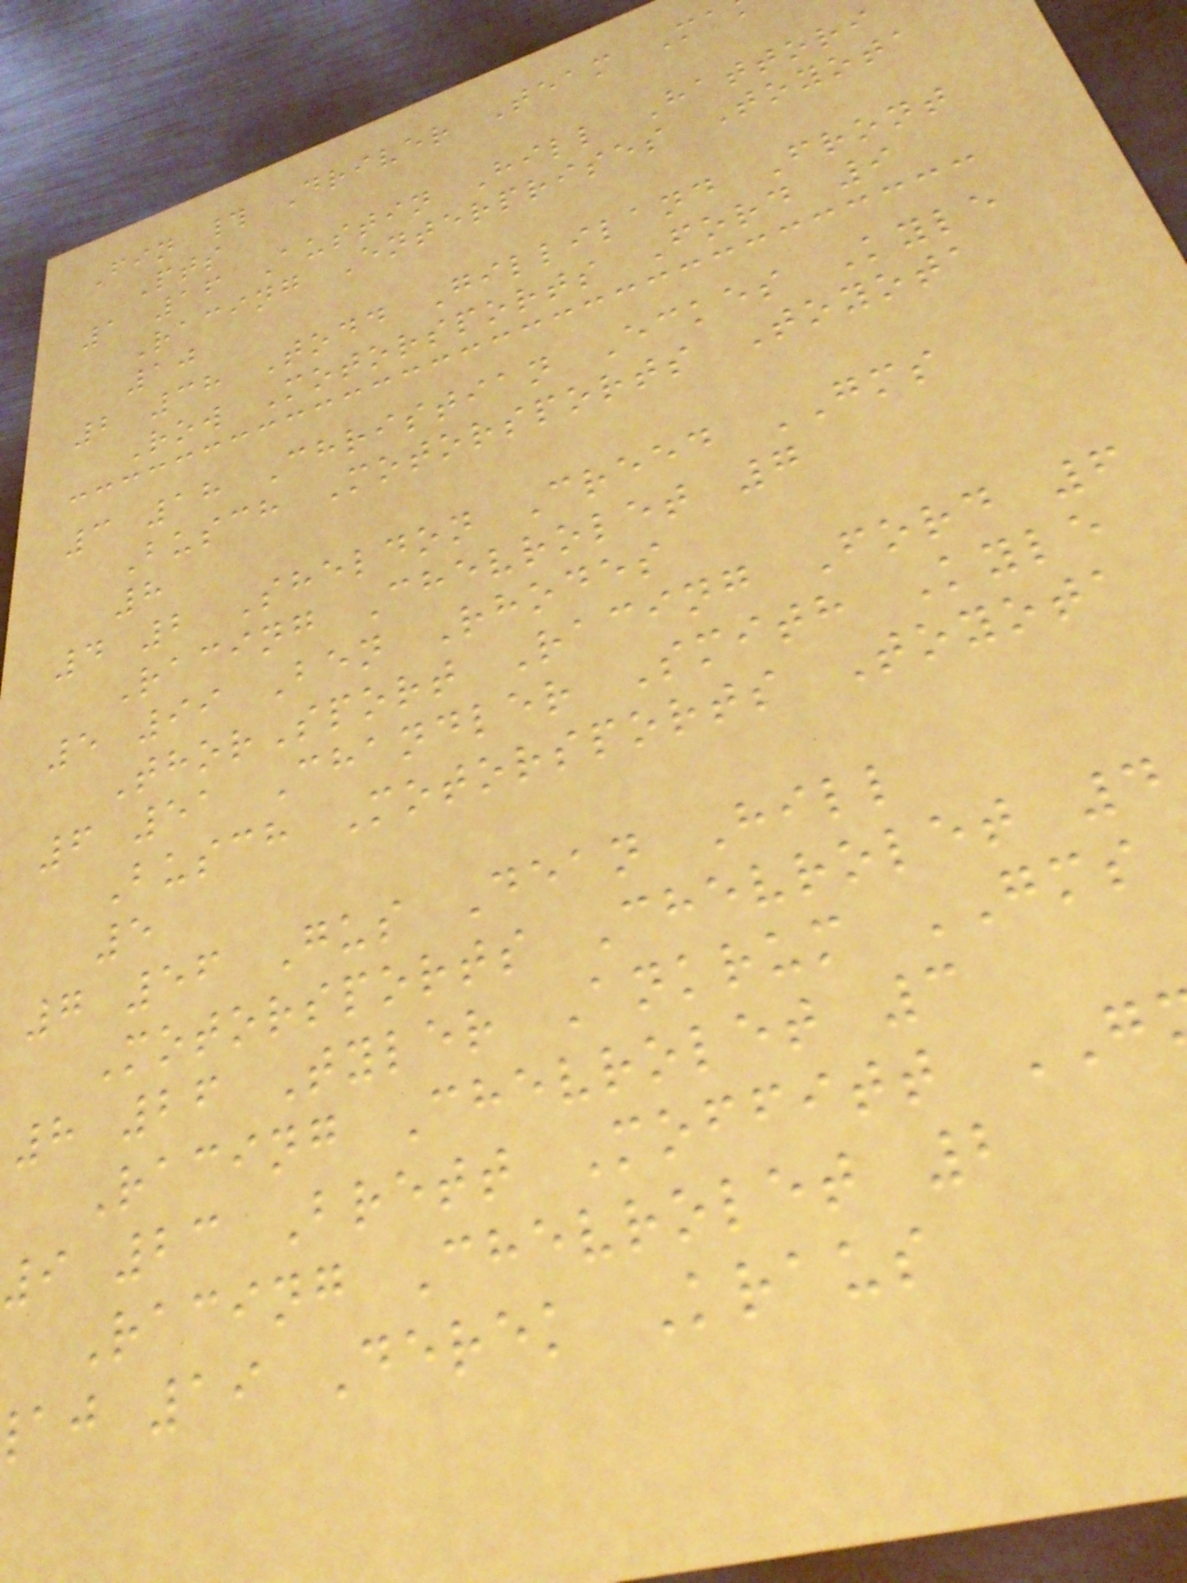Fin # Driver Team Ma
Pts
1 16 Austin Hill Hattori
Racing Enterprises Toyota
10
2 38 Todd Gilliland Front
Row Motorsports Ford 9
3 18 Christian Eckes Kyle
Busch Motorsports Toyota
8
4 2 Sheldon Creed GMS
Racing Chevrolet 7
5 99 Ben Rhodes
ThorSport Racing Ford 6
6 51 Chandler Smith Kyle
Busch Motorsports Toyota
5
7 56 Gus Dean Hill
Motorsports Chevrolet 4
8 26 Tyler Ankrum GMS
Racing Chevrolet 3
9 23 Brett Moffitt
Racing Chevrolet 2
aj 19 Derek Kraus
